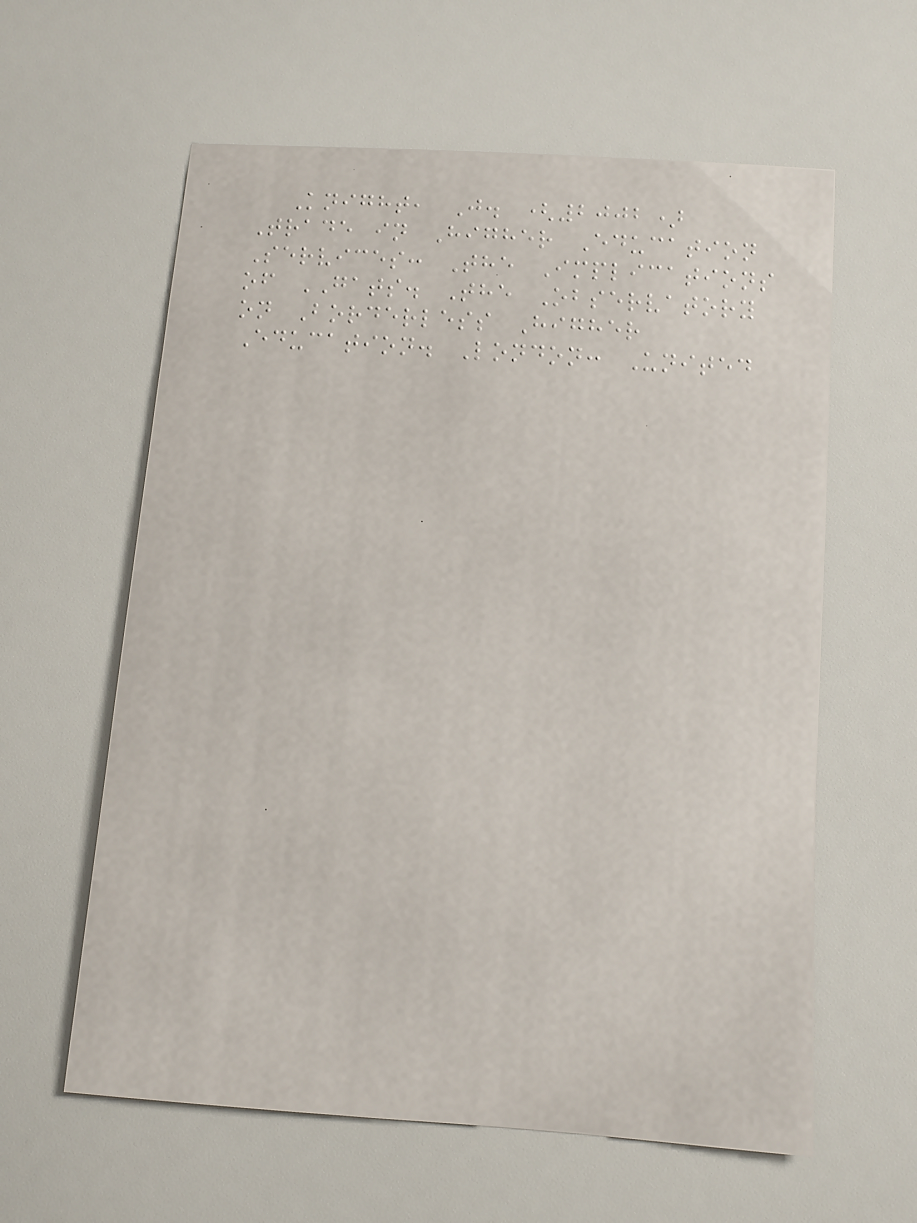Knight, J. (2002)
Trade in Higher Education
Services: The Implications
of GATS. The Observatory
on Borderless Higher
Education. London: United
